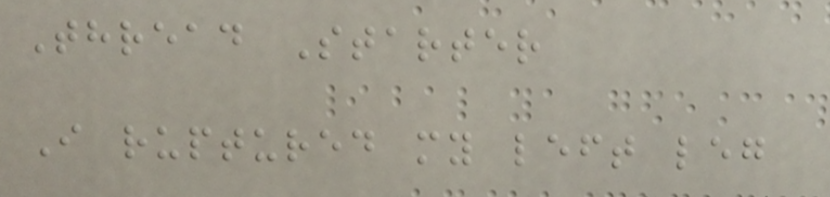Thread Starter
I ruptured my left leg
